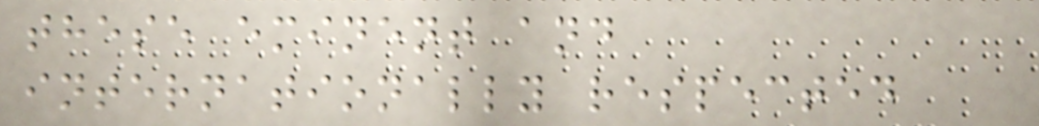these eminent and
internationally respected
